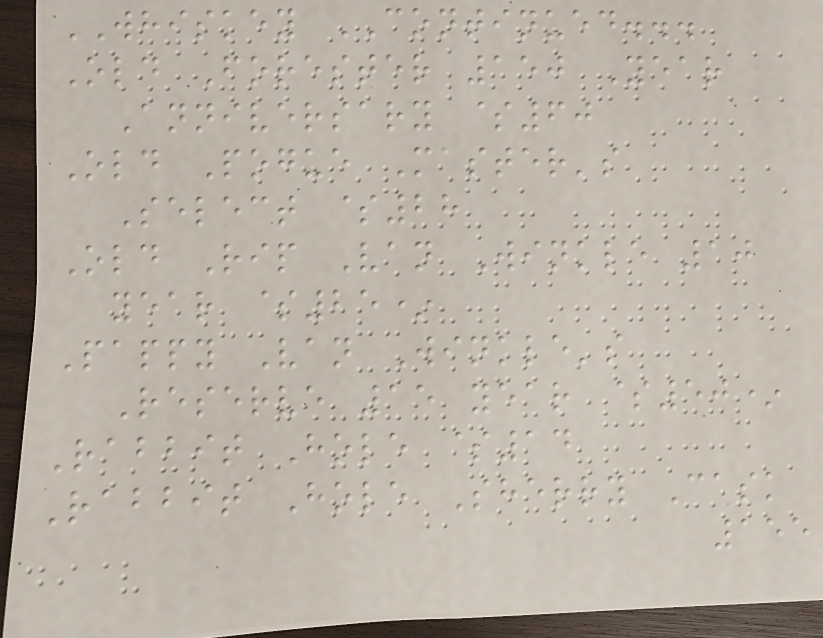WHISKEY CONTINUED...
Old Forester 150 Year
Anniversary $60
Old Pogue Master's
Select $28
Old Rip Van Winkle 10
year $25*
Pappy Van Winkle's
Reserve 15 year $50*
Rabbit Hole $14
Rabbit Hole Sherry Cask
155
